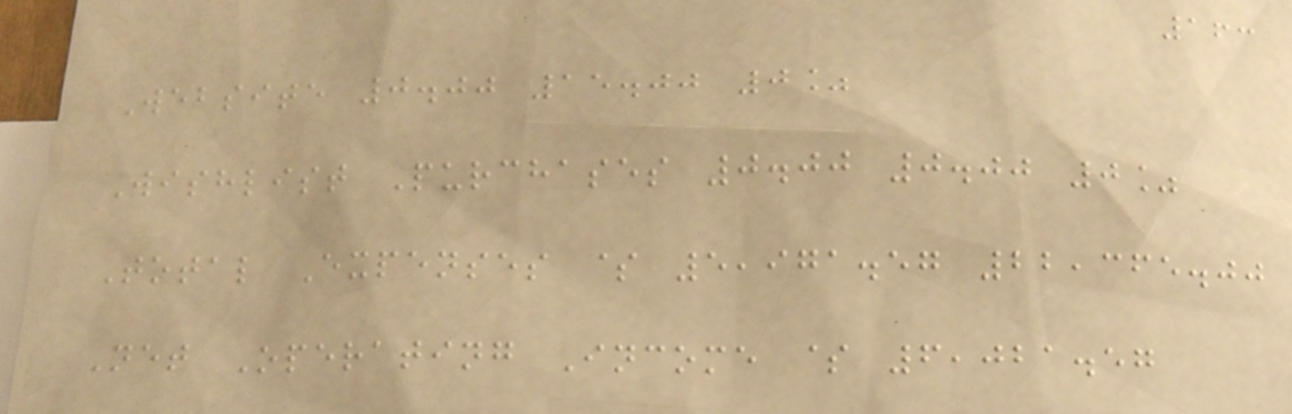163
Website 0.00 15.00 0%
Wishlist Purchases 0.00 0.00 0%
Total Expenses $ 5,971.57 22,365.00
Net Operating Income $ 6,021.57
